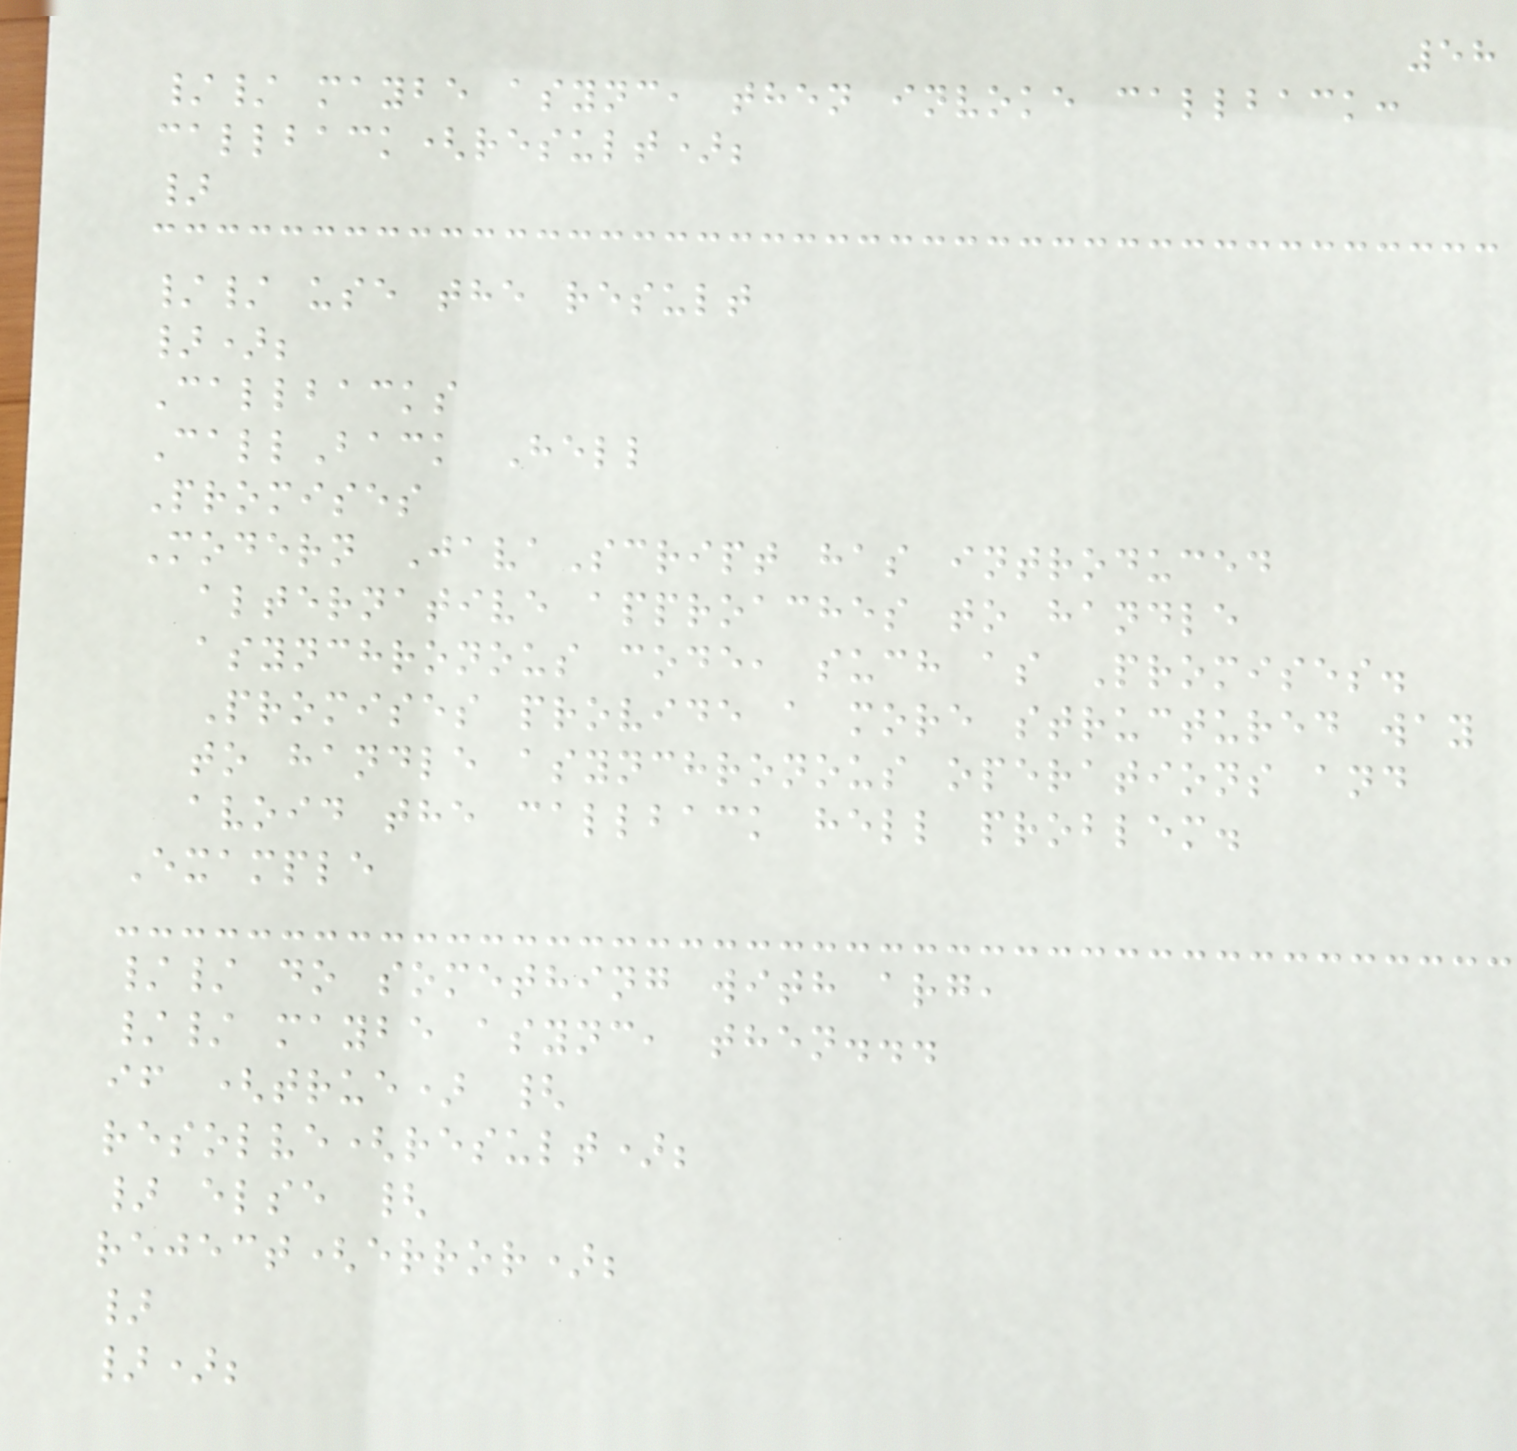58
// maybe async, then invoke callback:
callback(result);
}
// use the result
});
Callbacks
CallBack Hell
Promises
Modern JavaScript has introduced
alternative approaches to handle
asynchronous code, such as Promises.
Promises provide a more structured way
to handle asynchronous operations and
avoid the callback hell problem.
Example
// do something with arg,
// maybe async, then...
if (true) {
resolve(result);
} else {
reject(error);
}
});
